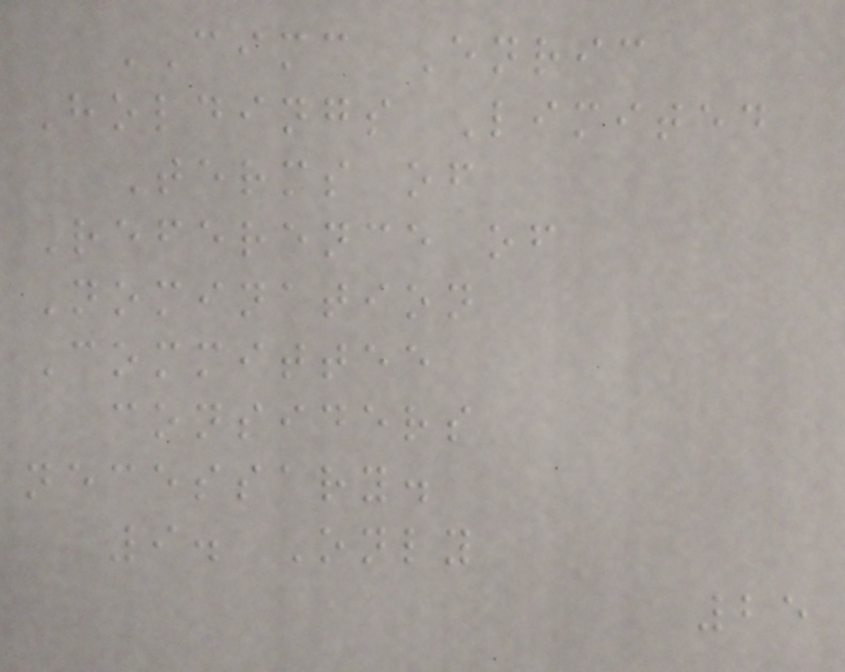CIMC Enric
Holdings Limited
Terms of
Reference of
Nomination
Committee
considers
necessary.
9. Only
25
